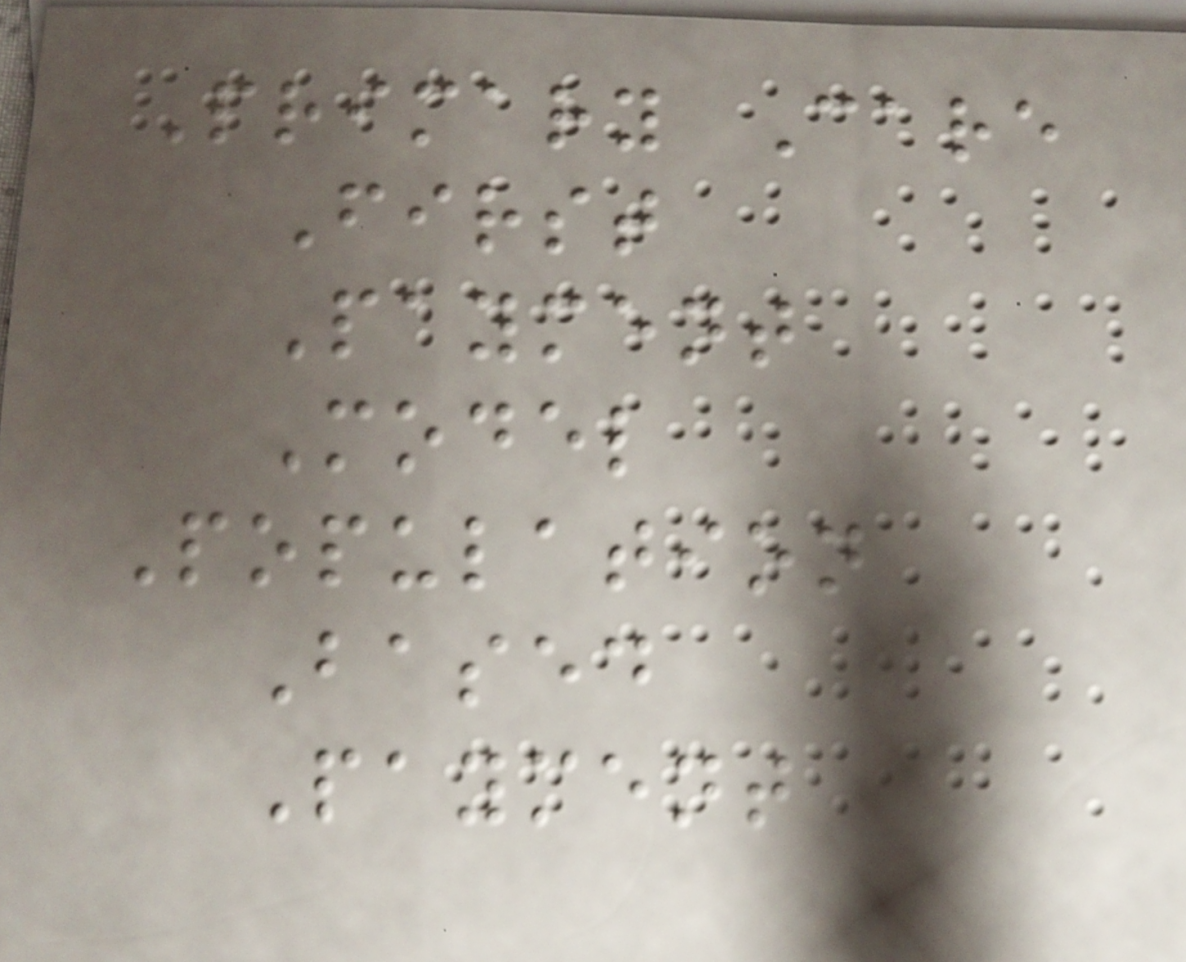Primary Care
First
Payment
Model
Population
Based
Payment
